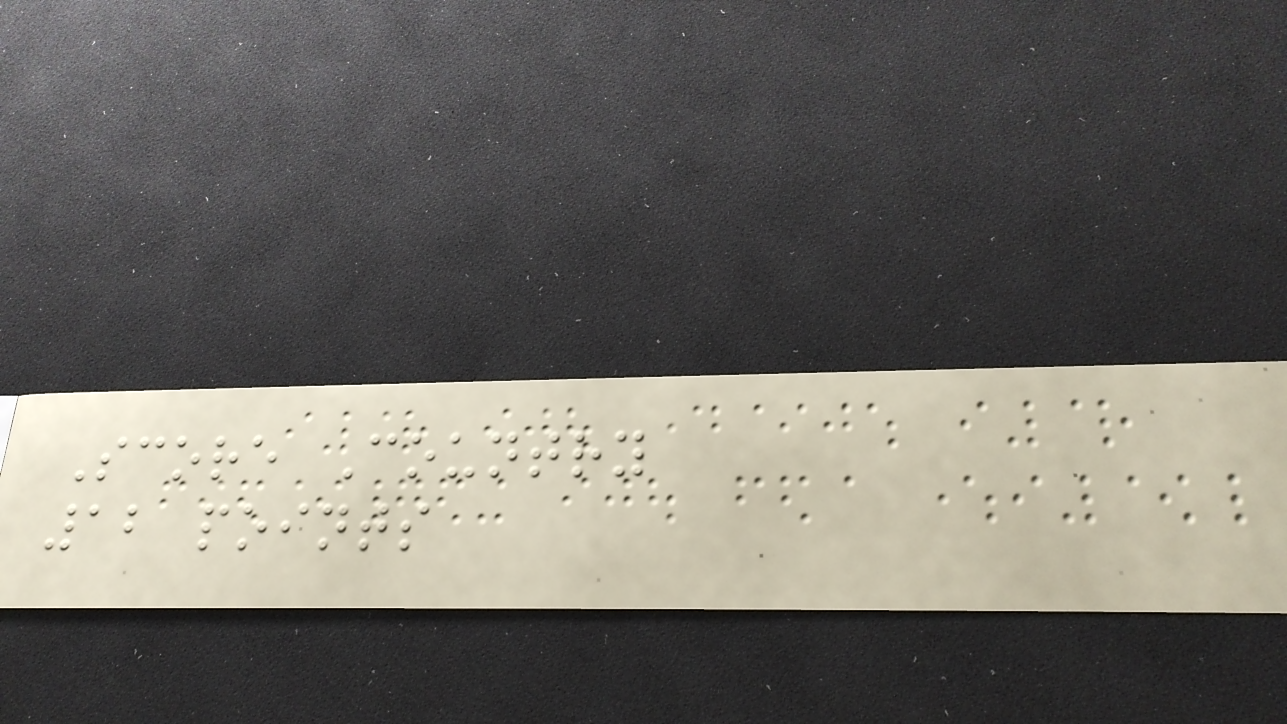Score Country
12 points
